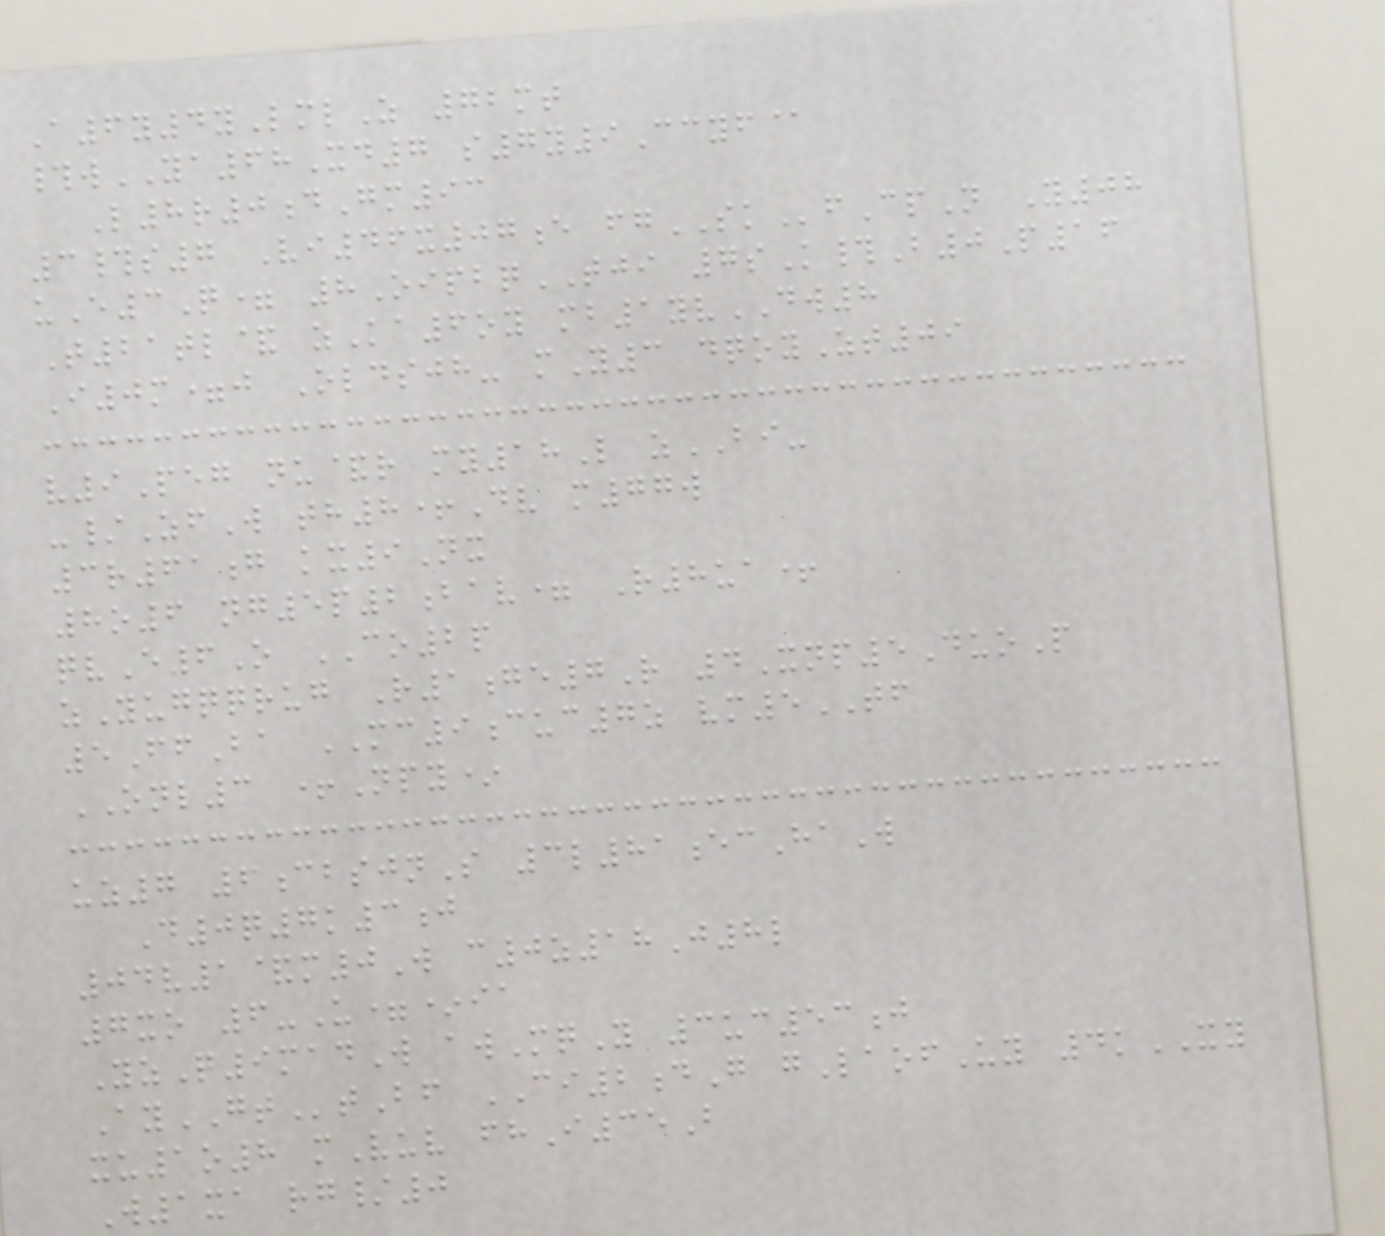A6y4yLmlZ 72mt
#wYA68Xd7 s7y9Ccyf@
L8r0dGm93
3#s7 Vi46x07e fgSKfCpN Y08
uE3Q= 8OipbqTJI 7sK#B0P16
T21tl& zKa6oy mb1yvDW8
I0m=j Oldsjh- mY3 dqoyZt09
v9Peg nu&r my18L zBI-
-/ZfW th8+Dv m77w
3r61g kx9Nx
8o6 ng5p2bav= R8ua+
qvE6O CO2p
zYugqqrug R1ge7R 4Xnp5DuoP
5FfBa MC9cuc7z vm5TF
ONL3 +Npy*
uz7 6cbsjnS 3l81ecHaW
D0q7k3j
04v1&m0W c0z18J8l
7xo 6-U=*ia
YzQ9madW awMqY 3uc53j
AyGTtBf CI2dG gLaofUy 4kXY
xu1o8 mVuv fhI35B
W1xa rg/0
